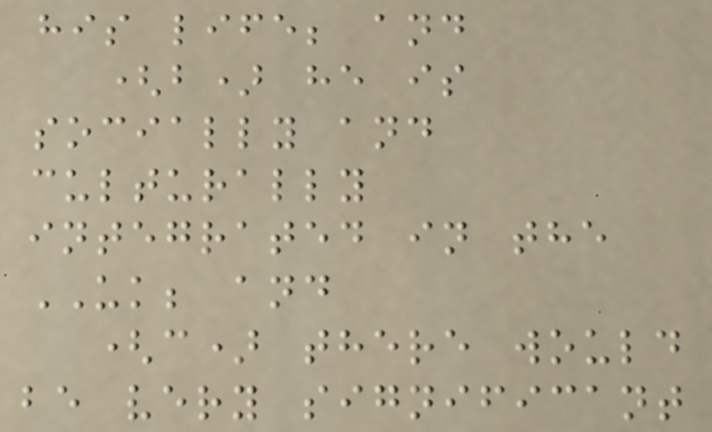his life; and
(b) he is
socially and
culturally
integrated in the
UK; and
(c) there would
be very significant
